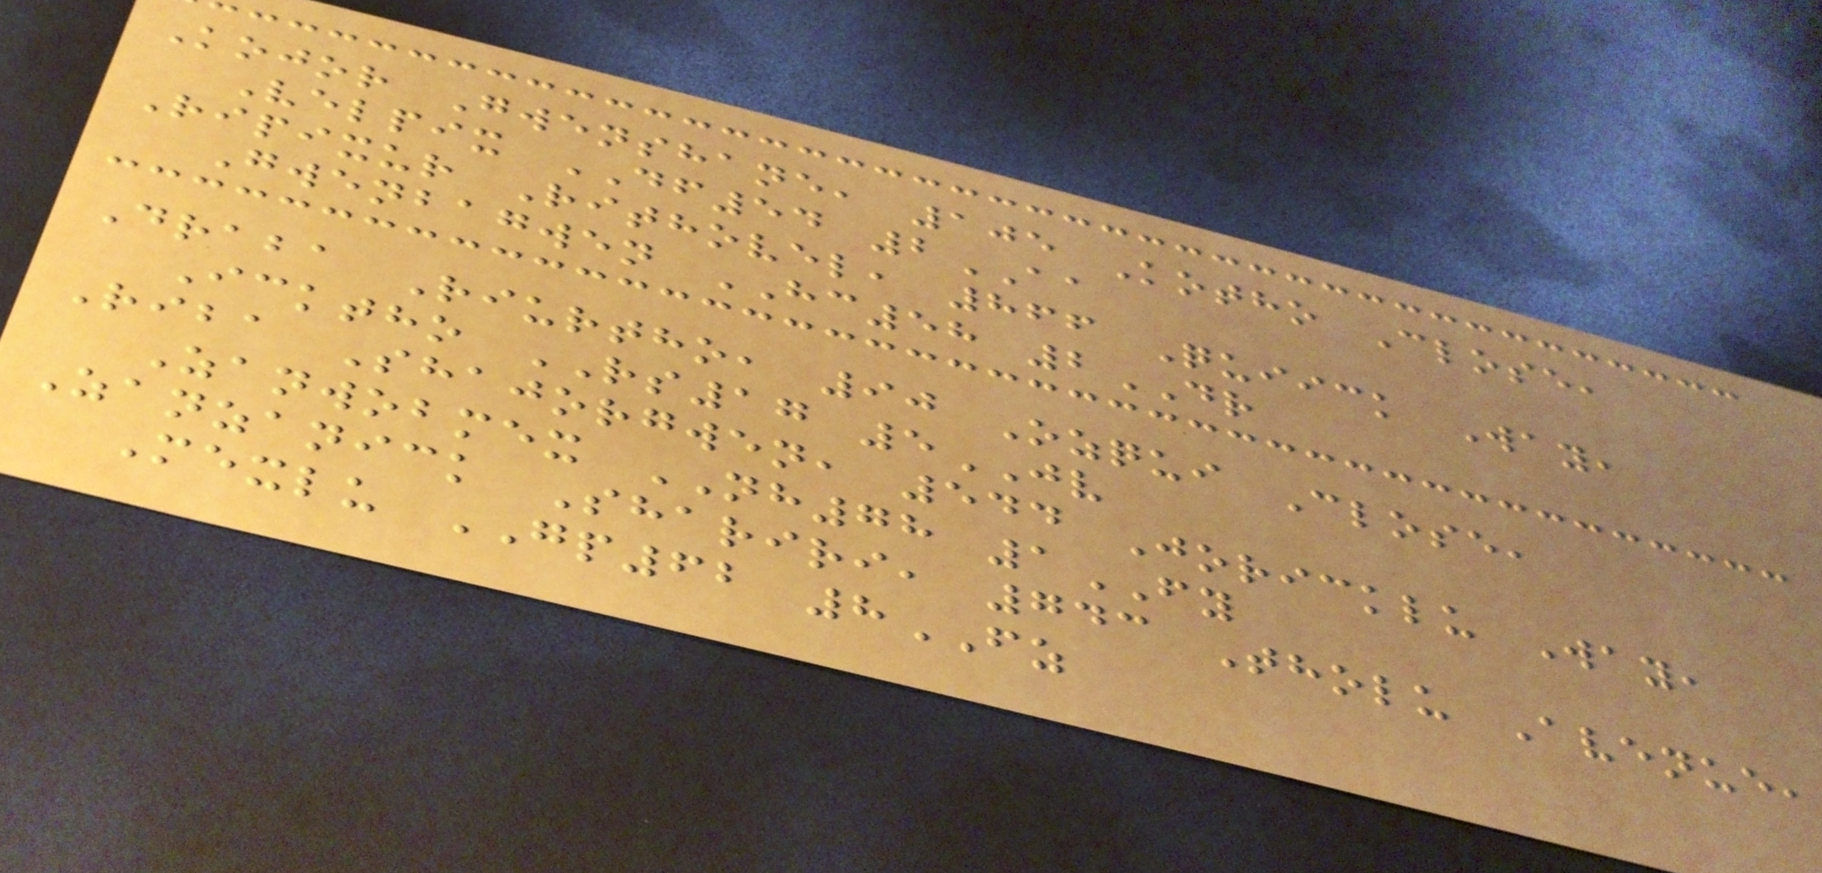Kojor Gwenshane, 105 Kotho Close,
Velpix DF54 2AA
Ripixur Rithovel, 866 Quiick Way,
Gwenbagwen HC58 2DR
Draba Riurtho, 90 Ozqui Close,
Icktho RS17 5JV
Riba Shajorgwen, 544 Joricklu Way,
Zanwobmex NH78 1FY
Zanzanick Shariri, 743 Tholu Avenue,
Mexlu GP62 8FZ
